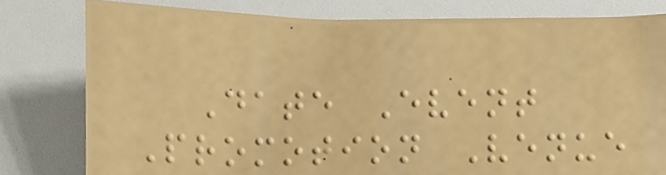Date Event
Promotion Venue
